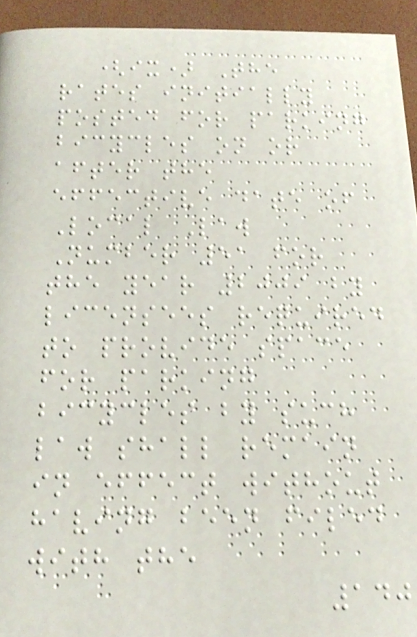(ix) The
rates initially
posted for parking
bicycles on or
after the
effective date of
Local Law
Number 51 for
the year 2009 by
licensees required
to provide space
for parking
bicycles by such
law shall remain
in effect without
having been filed
with the
140
